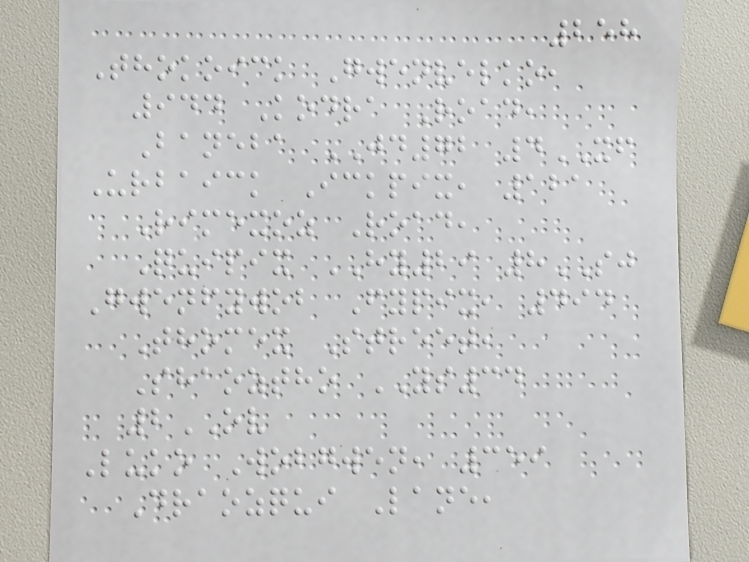258
Thokoick Gwenvelko,
944 Kodra Road,
Baneba JD72 4XF
Urbaick Ickpix, 121
Rimexoz Road,
Quipix HY29 8SJ
Gwenfywob Fypix, 494
Thomex Street,
Shaoztho YS34
2OV
Luko Wobgwen, 359
Draozqui Lane,
